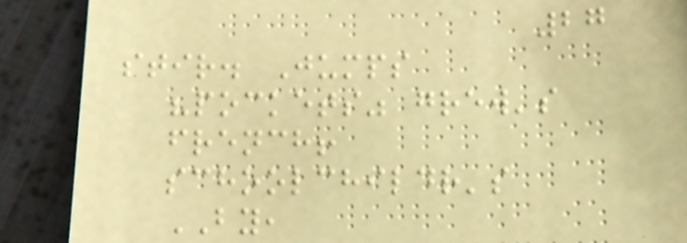27
stir. Jumps
"pockets" grew's
french!
schoolchildr's
BY,
